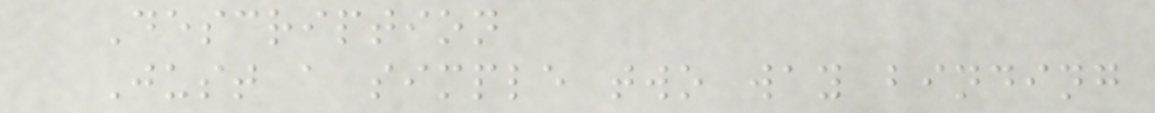Description
Just a simple two way binding
